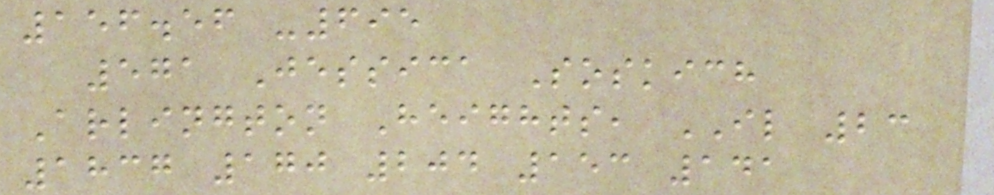156.56 -695
571 Jessica Soskich
Arlington Heights, IL 23
1837 170 204 153 141
